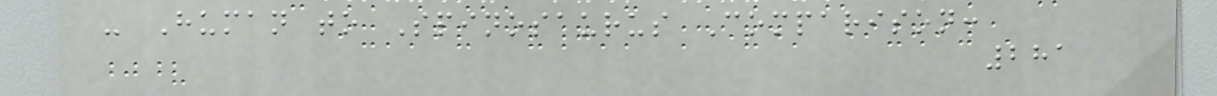- Human to Spinosaurus Comparison:
281
